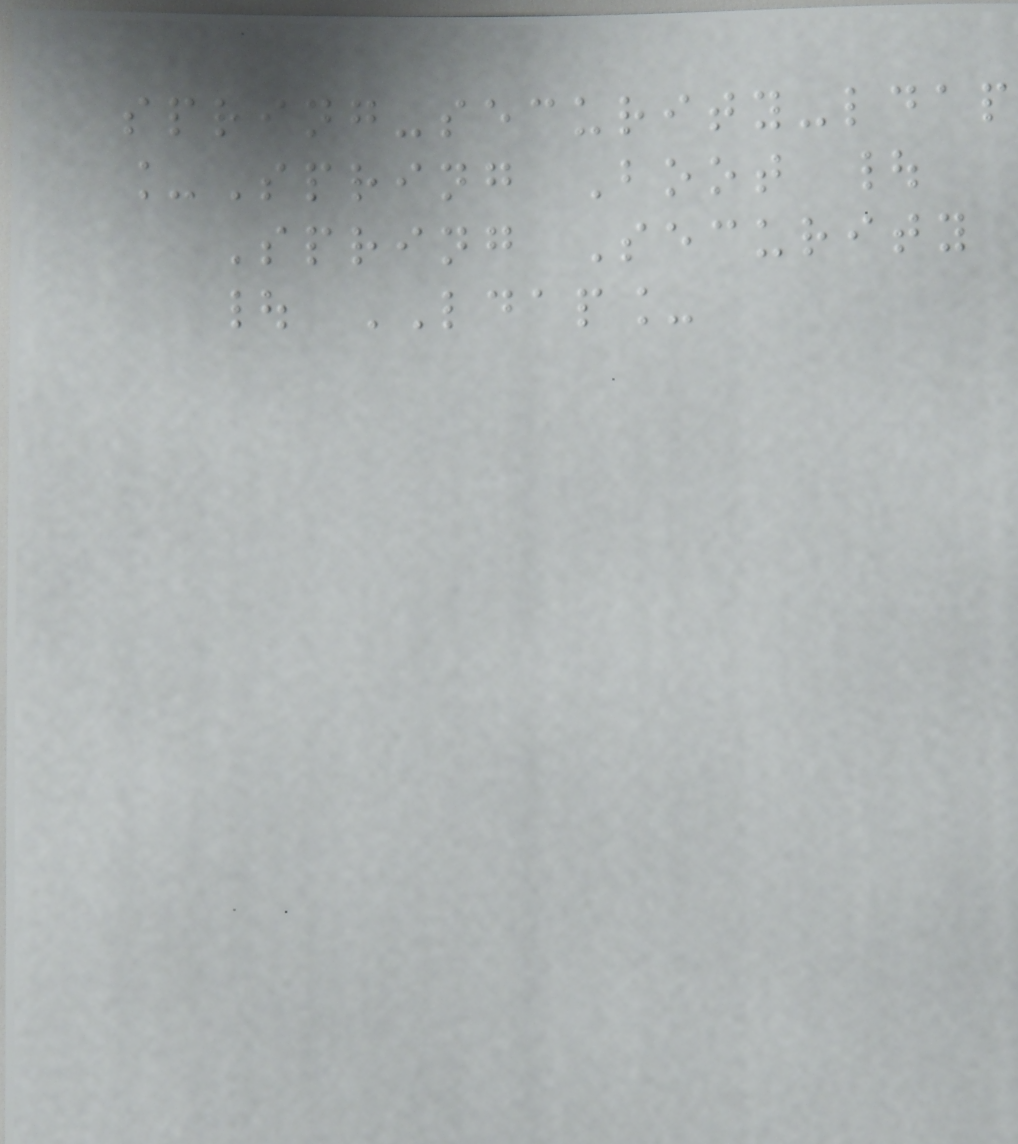spring-security-ldap
_Spring Boot |
Spring Security
| LDAP_
